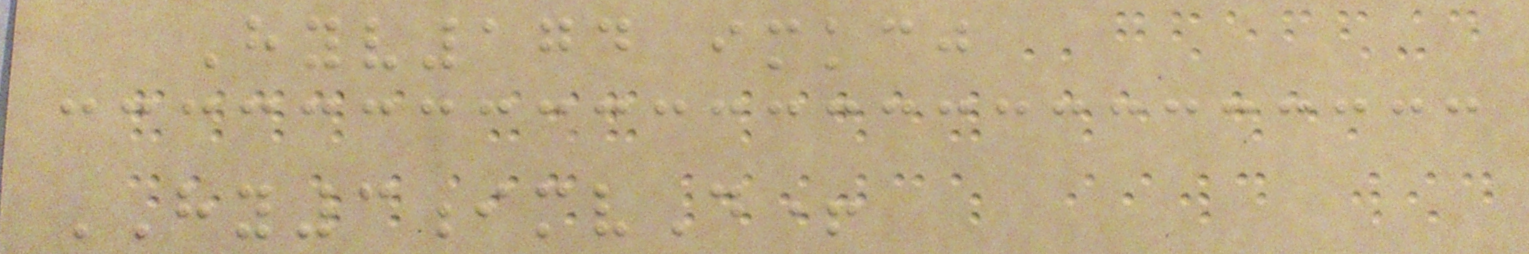Hyv174 imkcj
HY3imvD+
